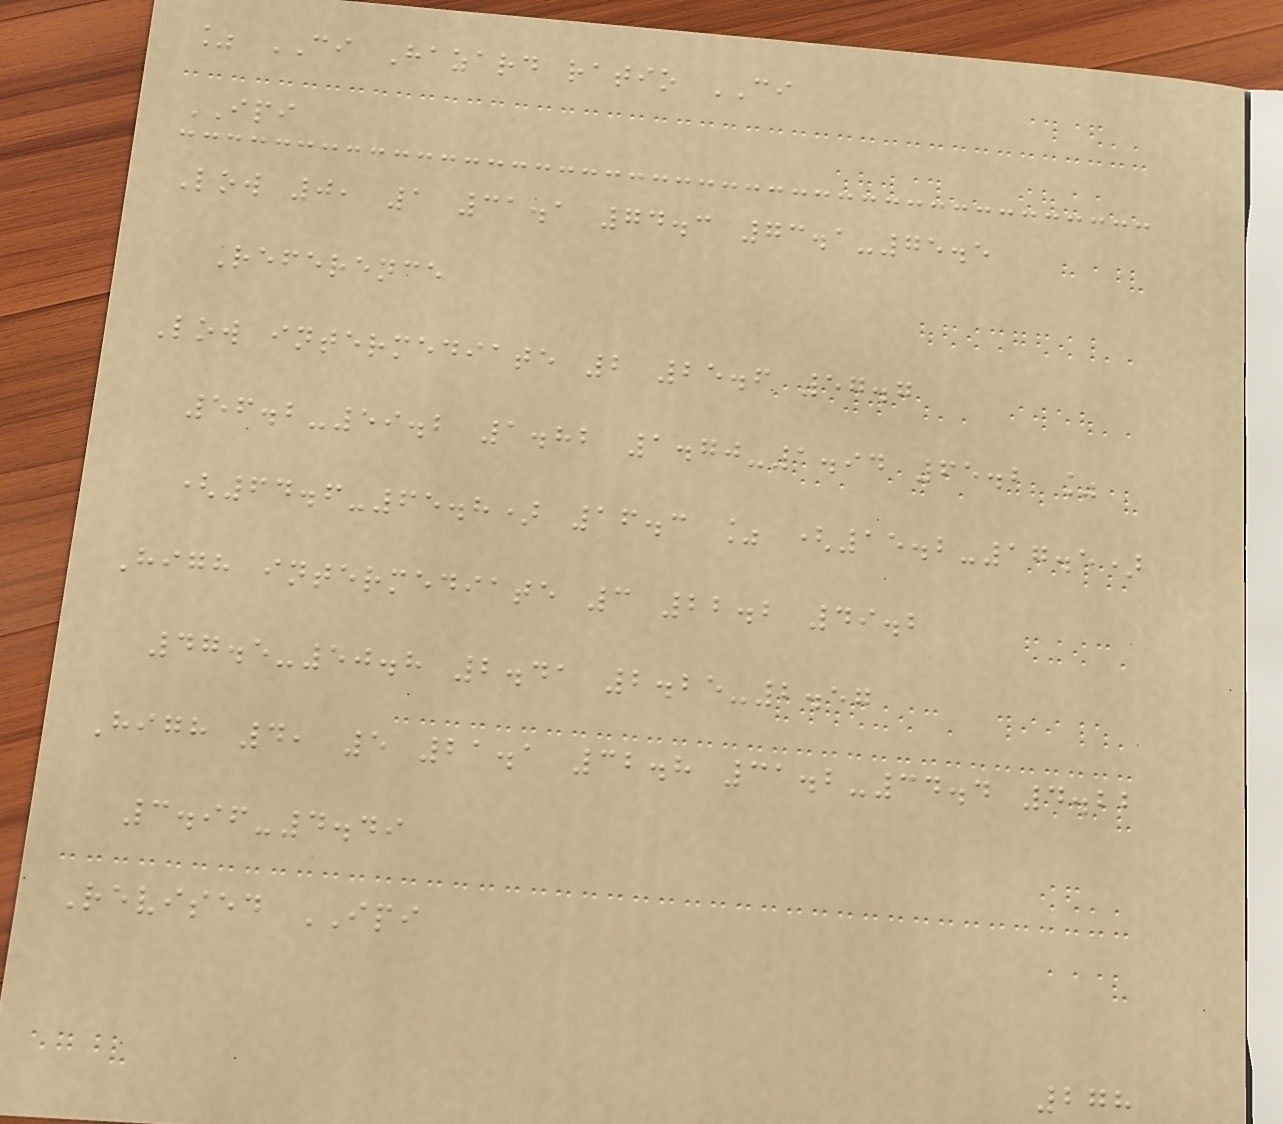% CI Hazard ratio CI
IPI
Low 0, 1 31.1 74.3 73.1-75.5
Reference
Low intermediate 2 25.6 57.7
56.2-59.2 1.82 1.70-1.94 65.2 %
(64.6-65.8) 16.3 % (15.2-17.5)
High intermediate 3 22.2 49.2
47.5-50.8 2.41 2.25-2.57
High 4, 5 21.1 32.8 31.2-34.4 4.22
3.96-4.49
Revised IPI
278
